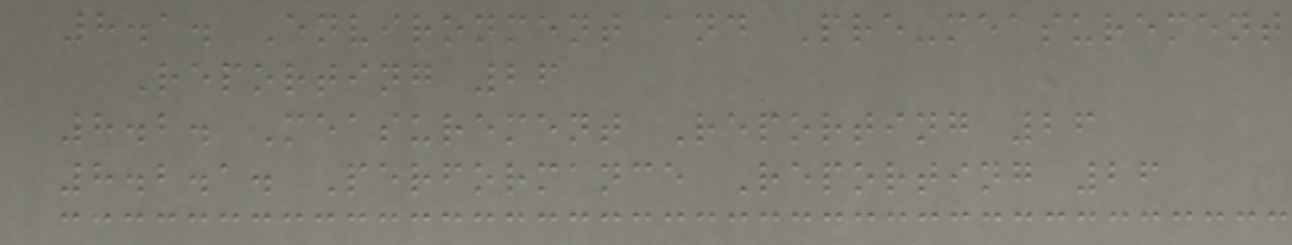8.1. Environment and Pre-measurement
Reporting 26
8.2. Measurement Reporting 26
8.2.1. Performance Reporting 26
